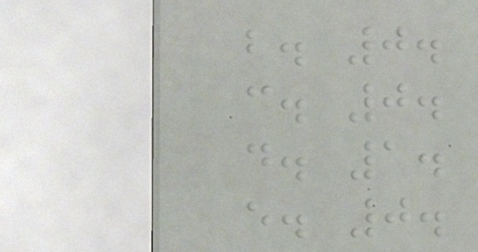b. 0.
c. 0.
d. 1.
e. 0.
